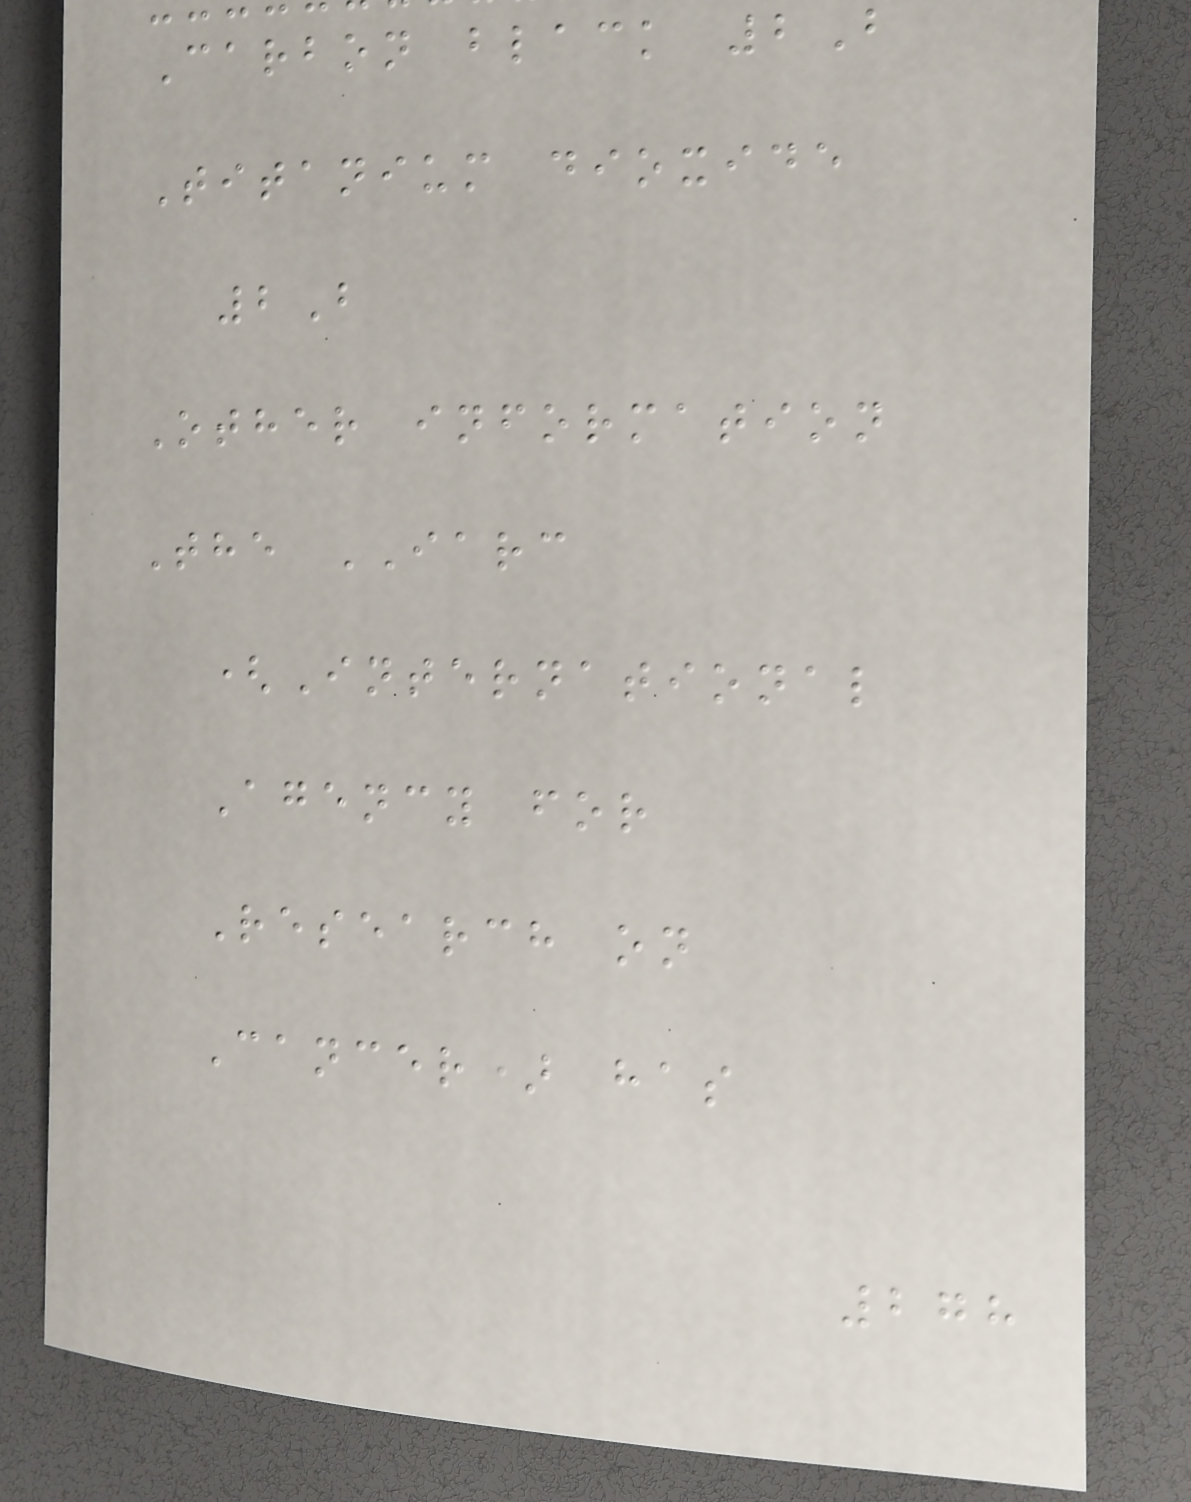Carbon black 2B
Titanium dioxide
2B
Other information
The IARC
(International
Agency for
Research on
Cancer) has
278
